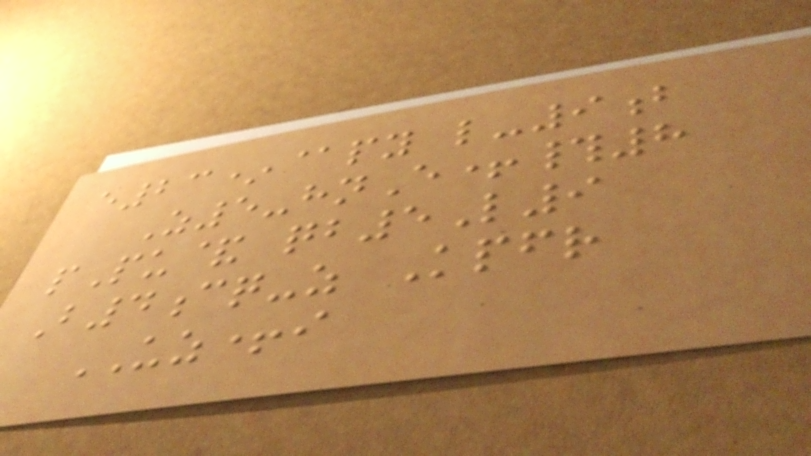e23*@py l-9b
Z5-hnE+#8
pPu& qb5L9
B4cq-z Kpfr
UZ+i
